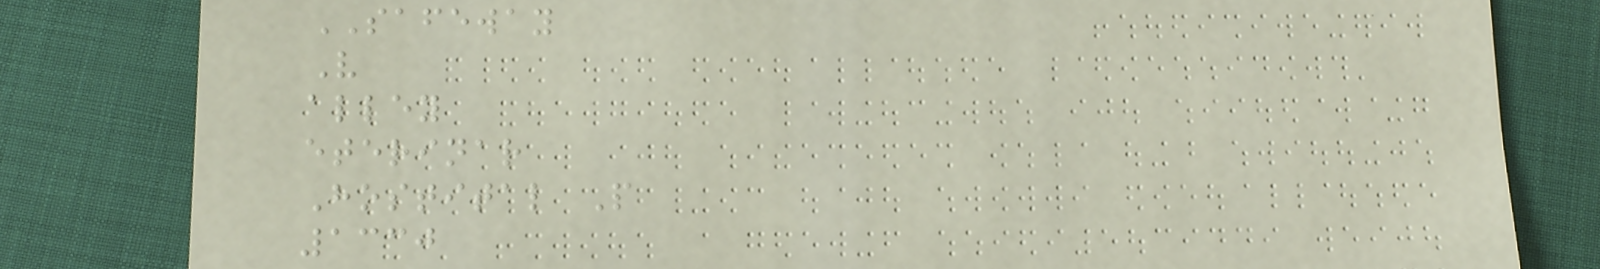SAFEWAY
V
alley
eterinar
Hostital P
1330
